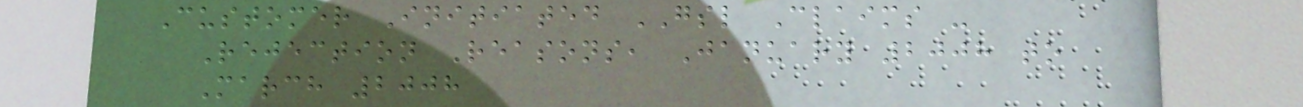Customer Initiated GSL Claims -
Rejection Reasons, January 2008 to
March 2008
